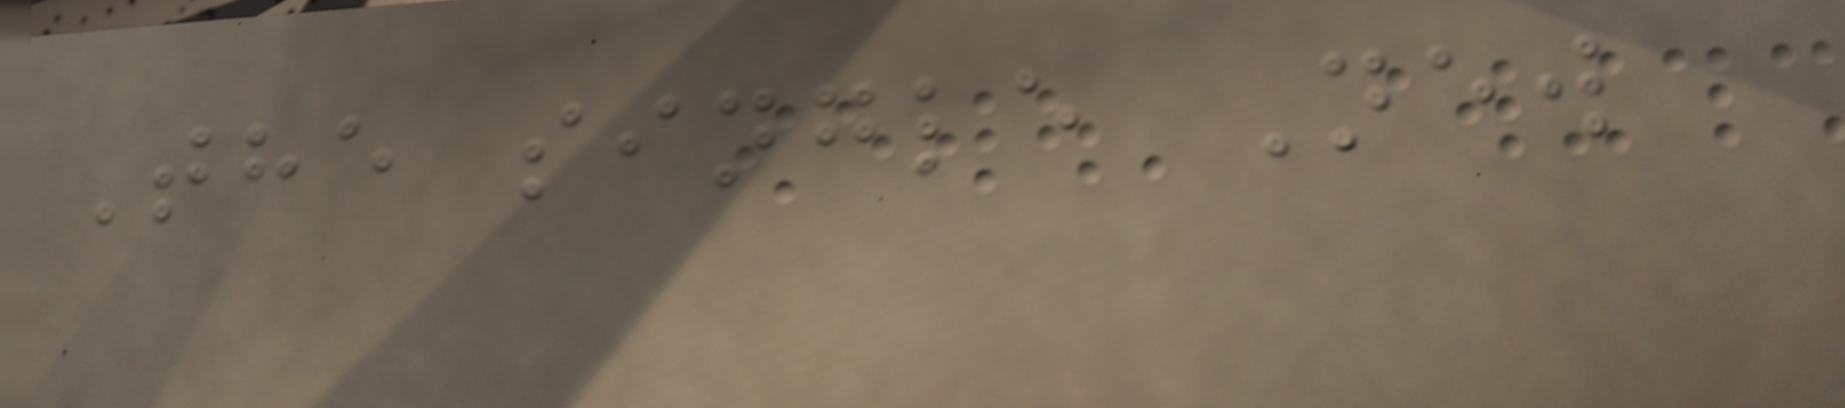The single New
